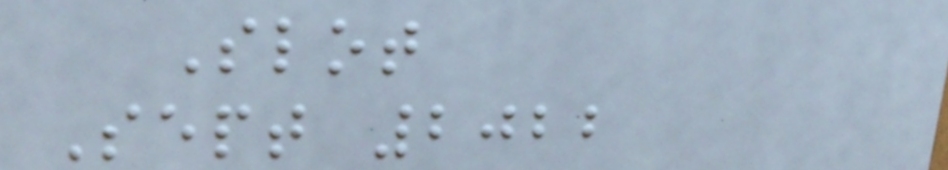Slot
Sept 2022
